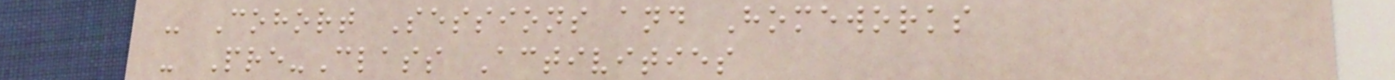- Cohort Sessions and Homeworks
- Pre-Class Activities
